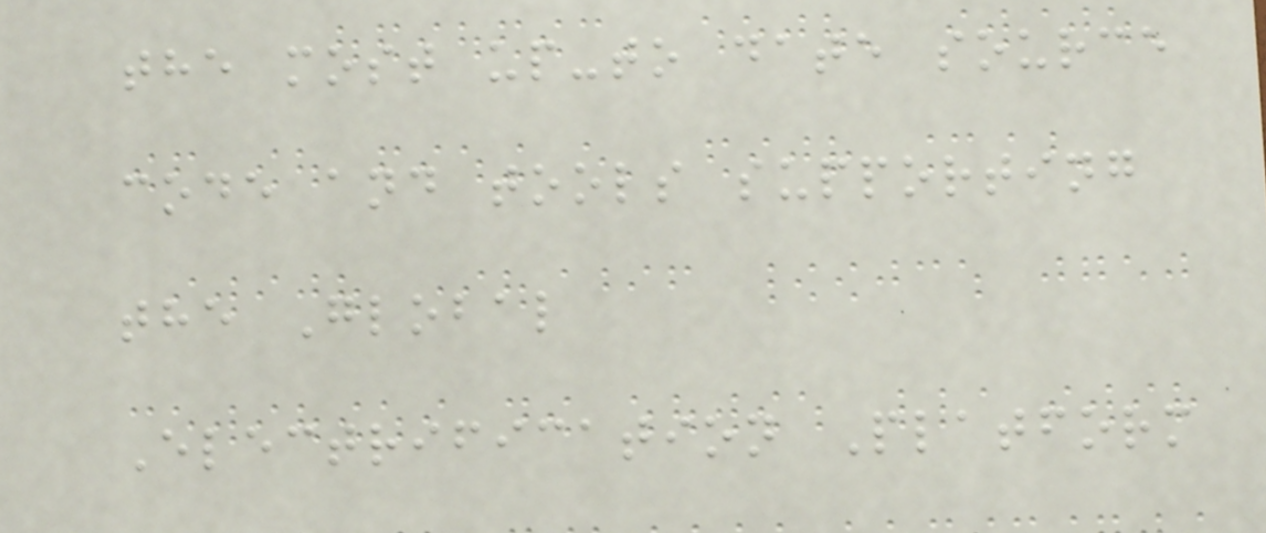the most up-to date source
code and tools supporting
the Global
Electrification Platform
